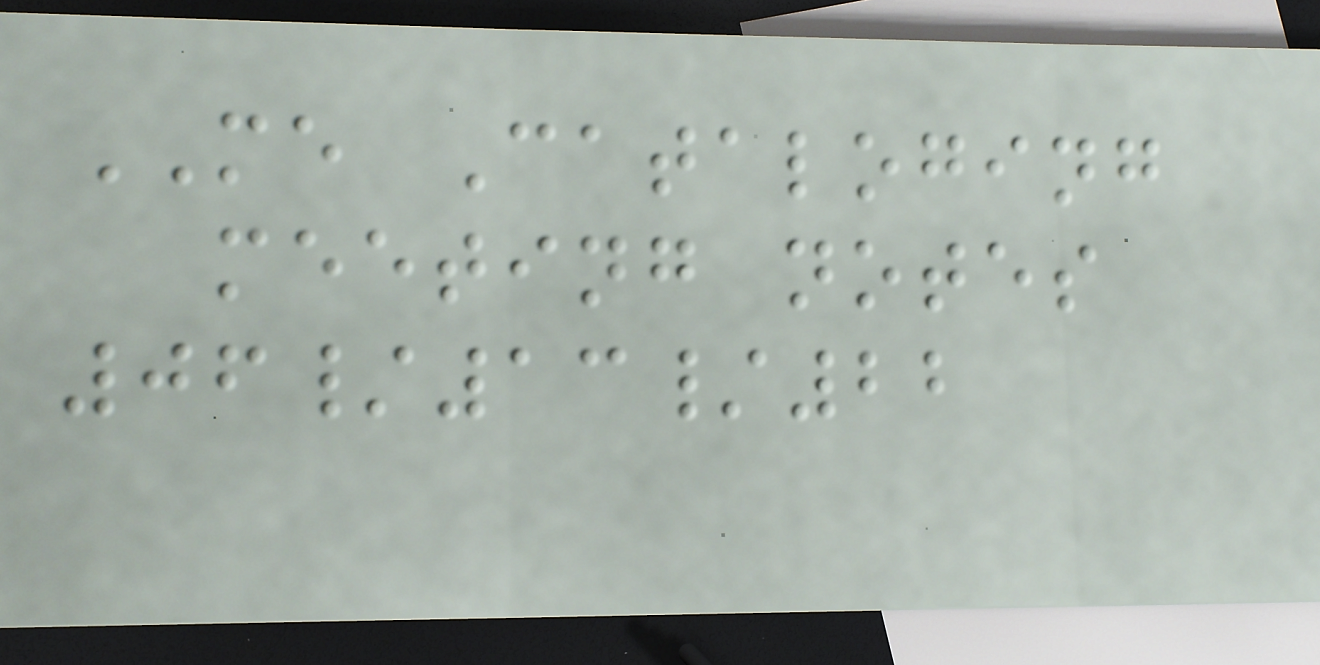ME Cataloging
meeting notes
06/13/22
